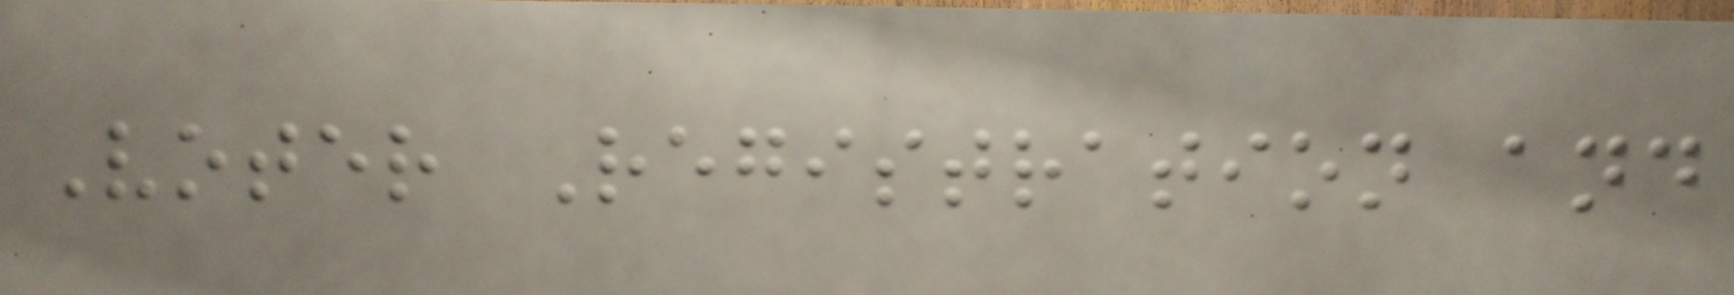Voter Registration and
